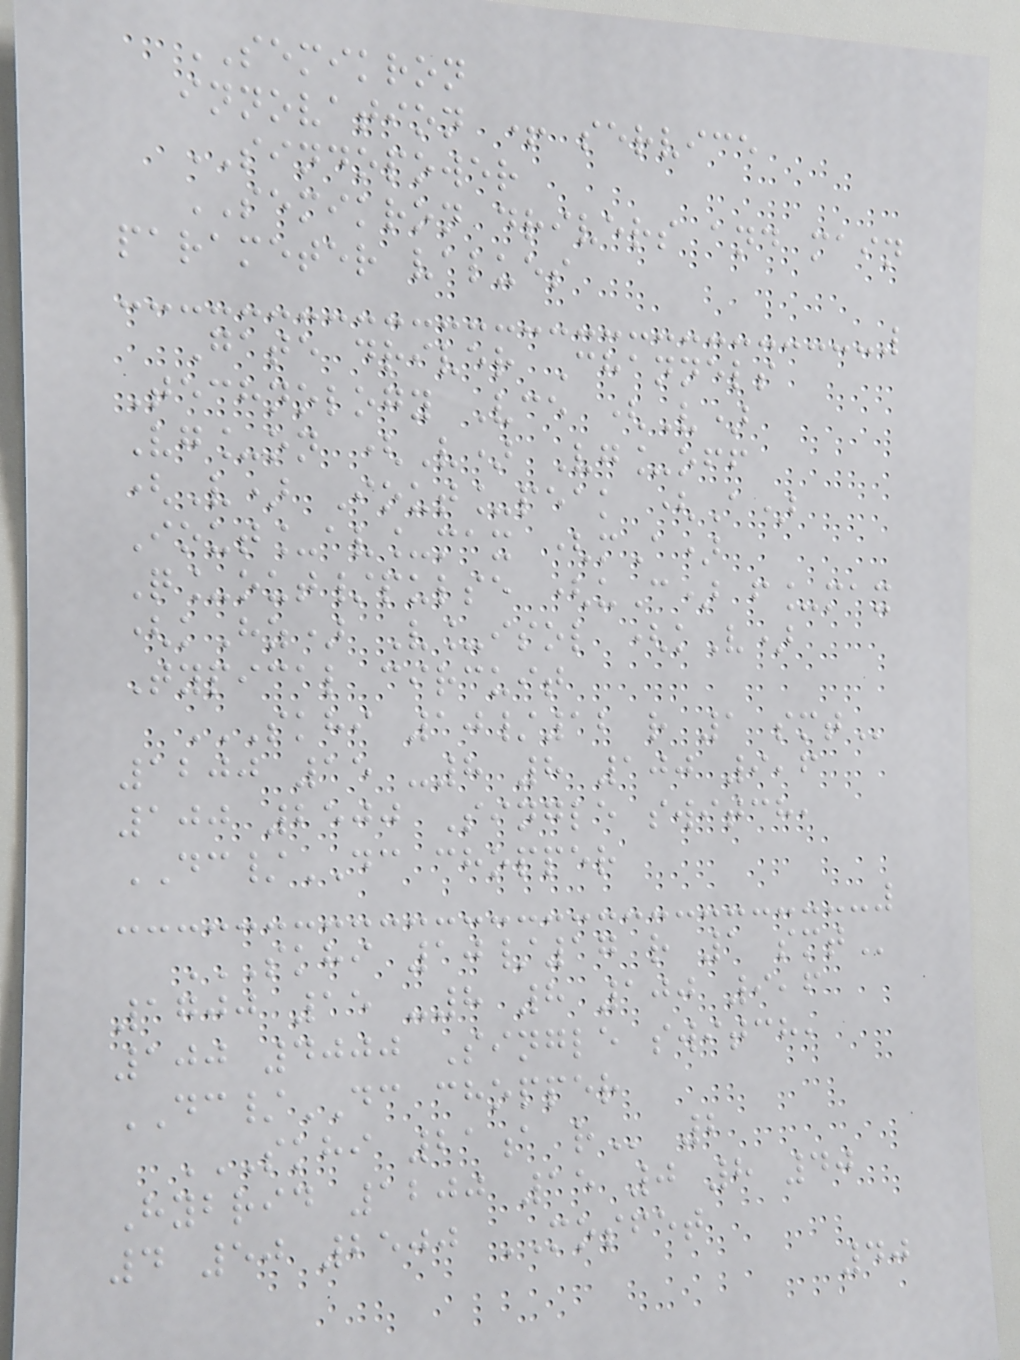SEMIKRON
innovation + service
SINDOPOWER
SEMIKRON drivers and main
parameter values
Gate driver Channels
Technology Vce (V)
Vg_on (V) Vg_off
(V) Iout_peak (A)
Iout_av_max (mA)
Q_out/pulse (uC) f_max
(kHz) V_isol (kV)
Typical circuit
SKHI 10/12 R 1 SMT
1200 15 -8 8 100 9,6
100 2500 Single switch,
DC/DC chopper
SKHI 10/17 R 1 SMT
1700 15 -8 8 100 9,6
100 4000 Single switch,
DC/DC chopper
SKHI 21A R 2
Hybrid 1200 15 0 8 40
4 50 2500 MOSFET
40
